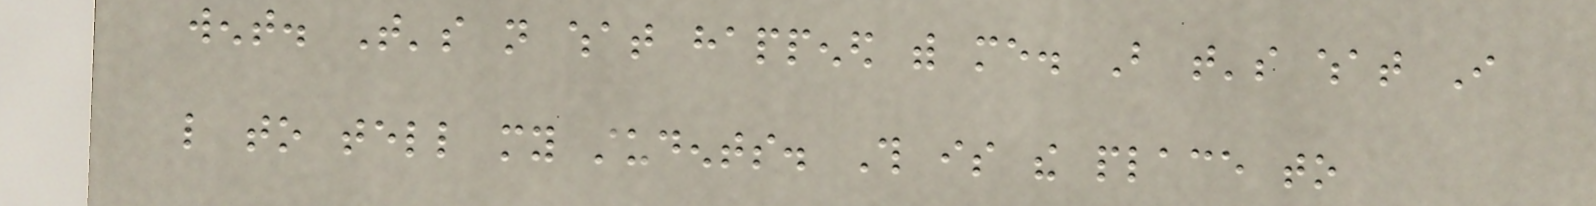went. That's not what happened with me. But that's what I
like to tell my students. This is the place to
